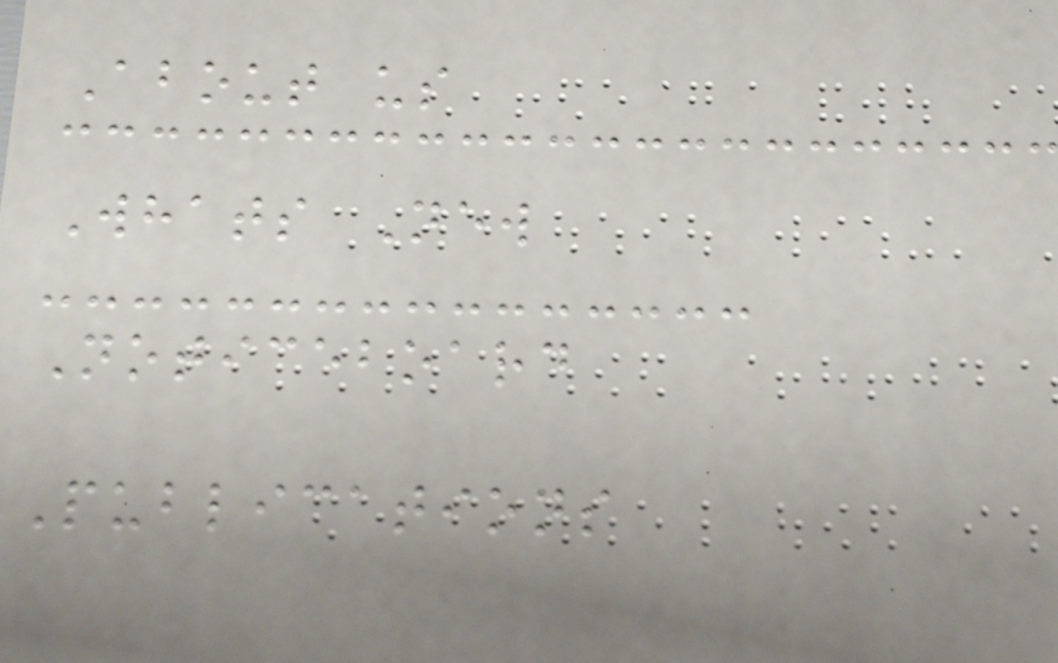About us
Whats New
Noticeboard
Publications
